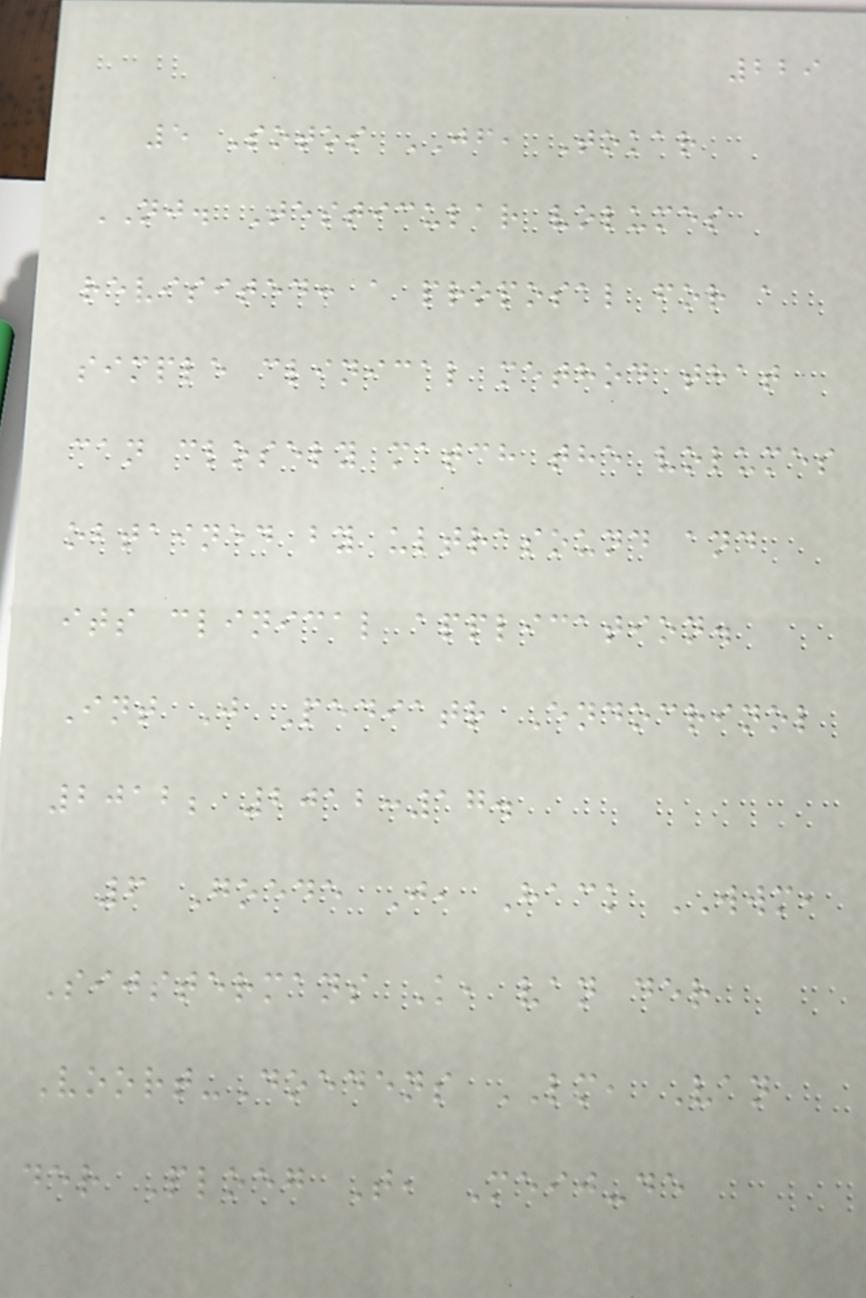229
5 Sotos JF, Tokar
NJ. Testicular volumes
revisited: a proposal for a
simple clinical method that
can closely match the volumes
obtained by ultrasound and
its clinical application.
Int J Pediatr Endocrinol
2012; 2012:17.
6 Goede J, Hack WWM,
Sijstermans K, van der
Voort-Doedens LM, Van
der Ploeg T, Meij-de
